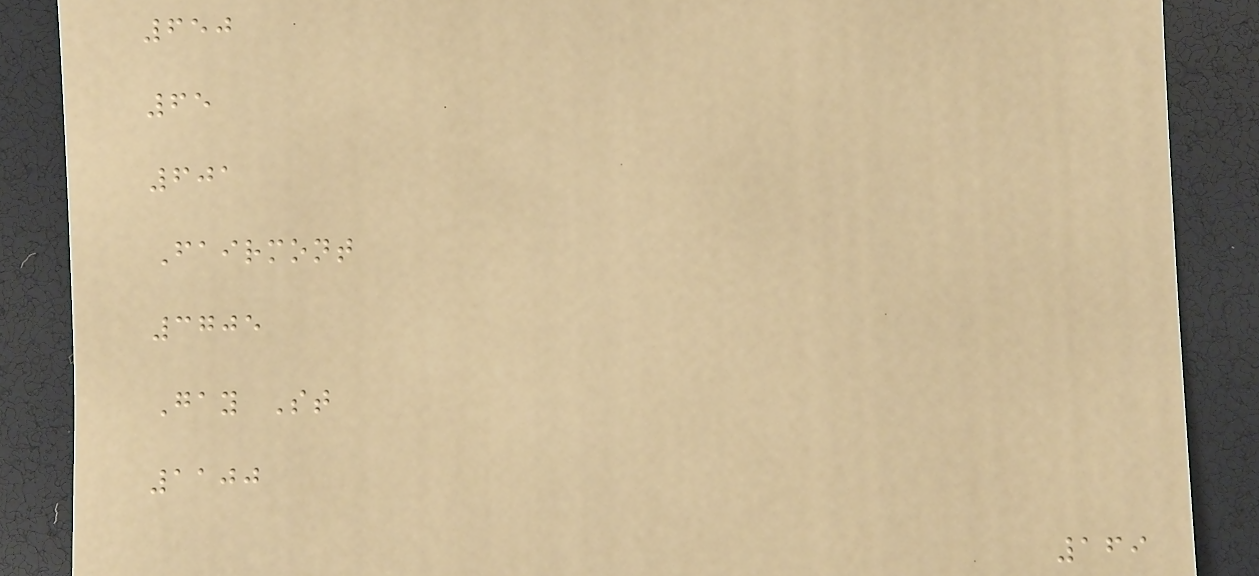650
65
601
Fairmont
3705
Gay St
1100
169
